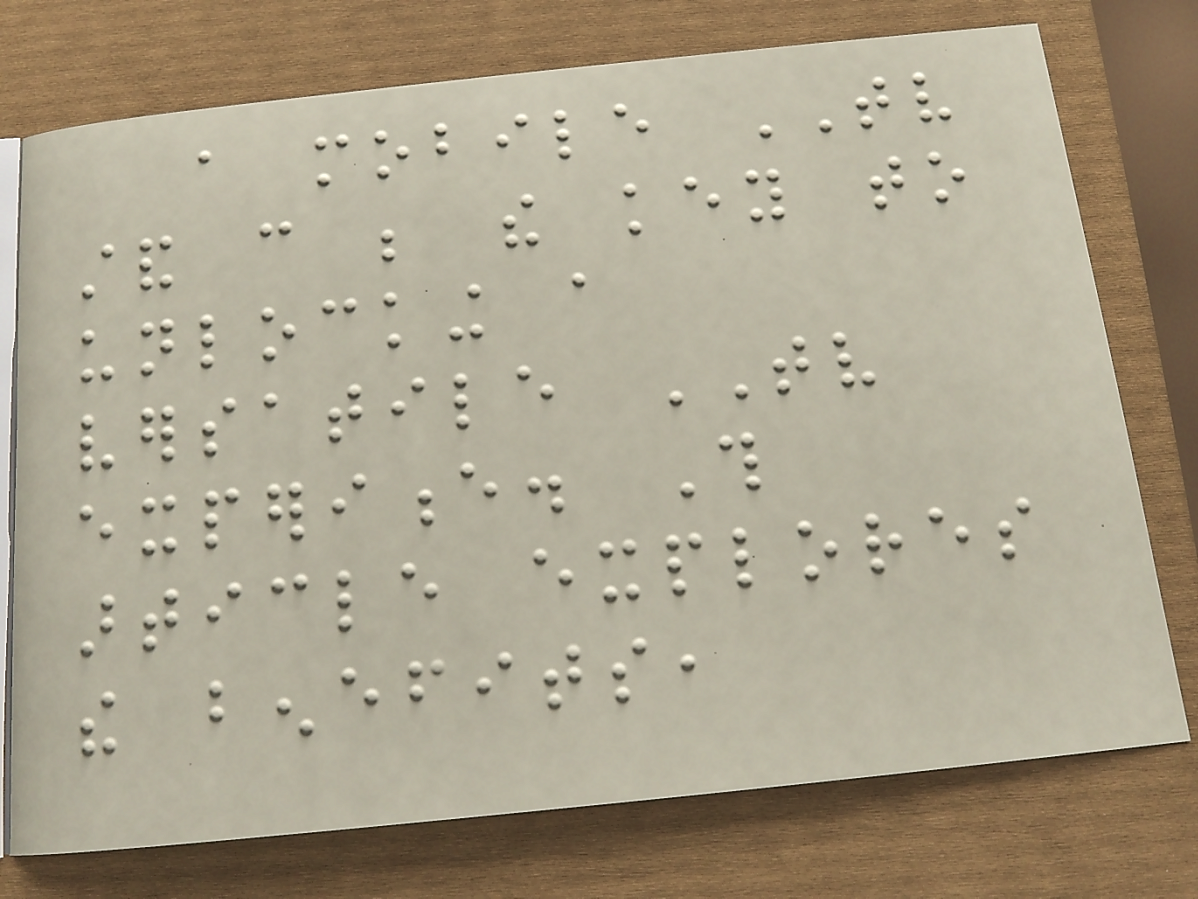a mobile TV
stand can be the key to
unlocking a
versatile TV
experience. This
article explores
the benefits,
